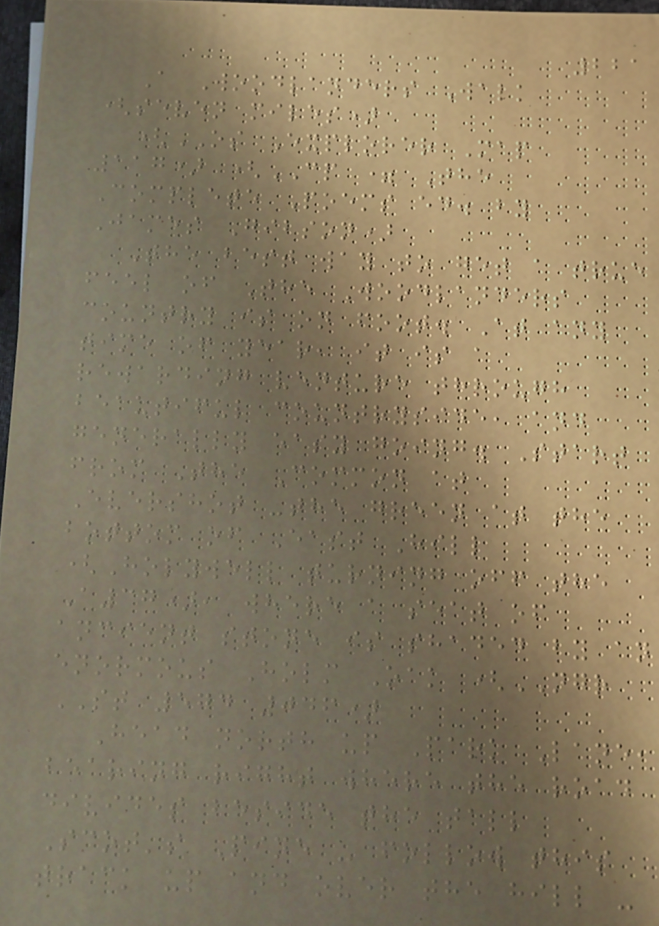221
A Woodlanders Walk
(seven miles)
(OS Explorer Map
117) (CP = The
Complete Poems ed. by
James Gibson)
The best way to get a true
feel of The Woodlanders
country is on foot. At any
time of year, it is a
rewarding venture through
beautiful countryside, and
generally easy going. Start
from The Common at
Evershot -the green at the
bottom of East Hill
(Holywell turning off the
A37), where a seat of
ancient stone is shaded by an
enormous Holm Oak (NGR
ST 574 046)
Head north up Park Lane,
bearing right where the road
divides beside the tall
Scot's Pine - follow this
track up and over the hill -
